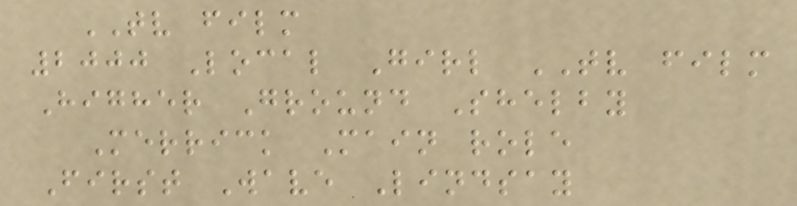TV film
2000 Local Girl TV film
Higher Ground Shelby
Merrick Main role
First Wave Lindsay
